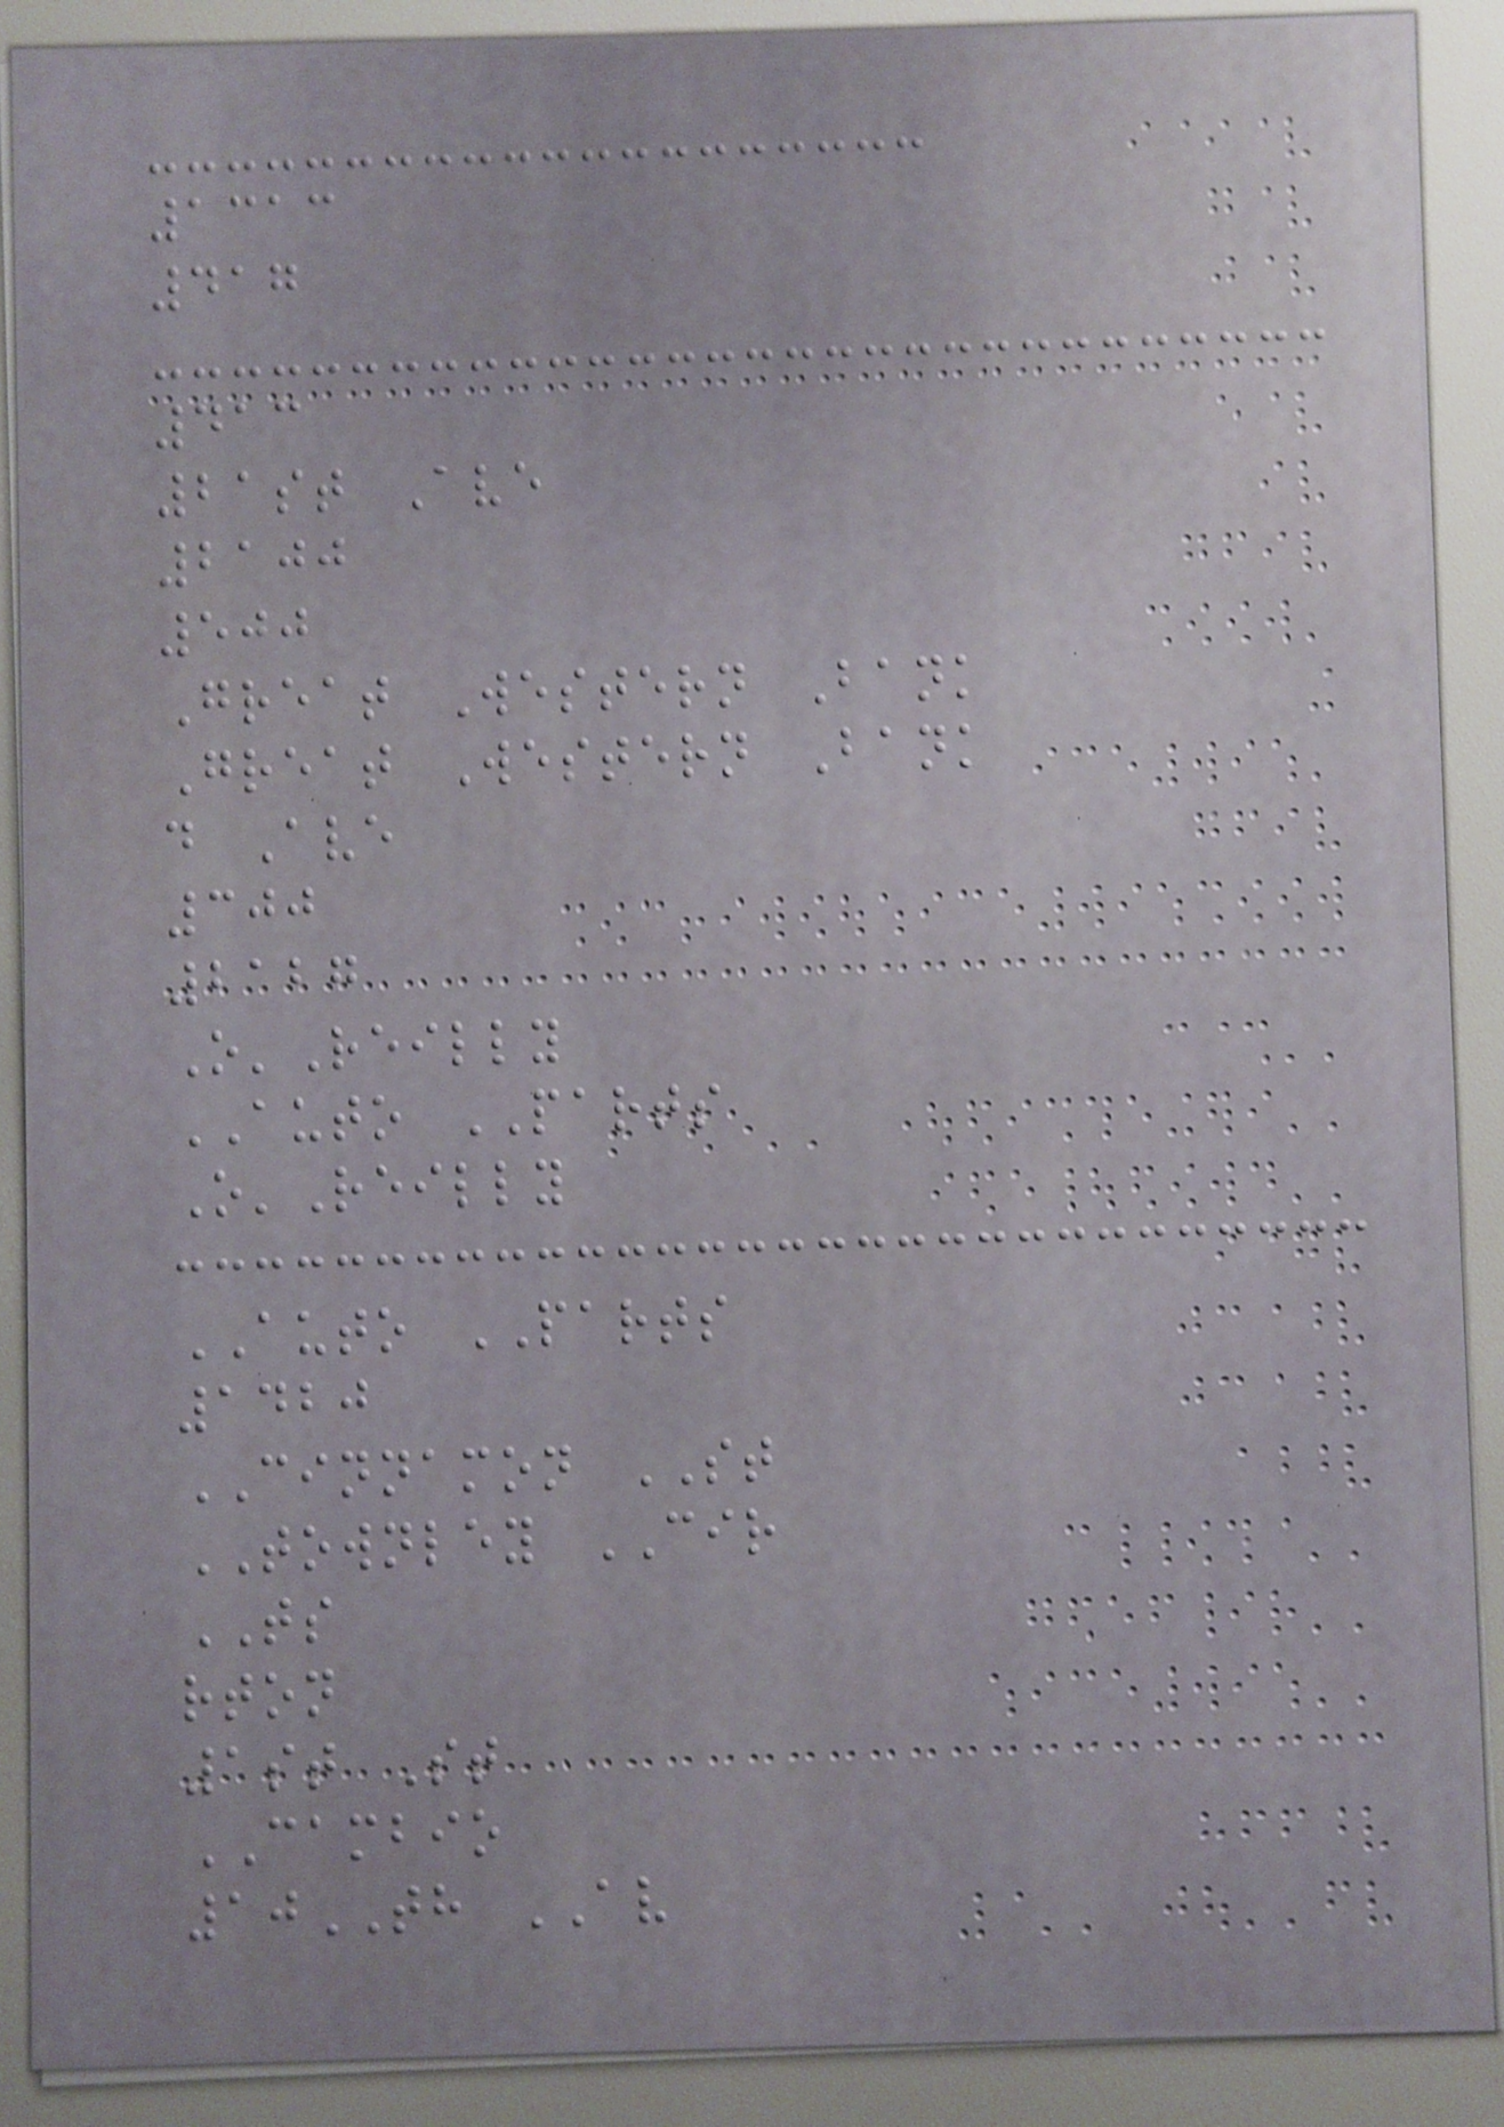1313
417
413
21st Ave
2100
500
Great Western Bank
Great Western Bank
d Ave
300
2127
O'Reilly
AUTO PARTS
O'Reilly
AUTO PARTS
1420
CINNAMON ST
TOWNLEY CIR
TS
rton
1st St
CAMBIO
10TH AV
